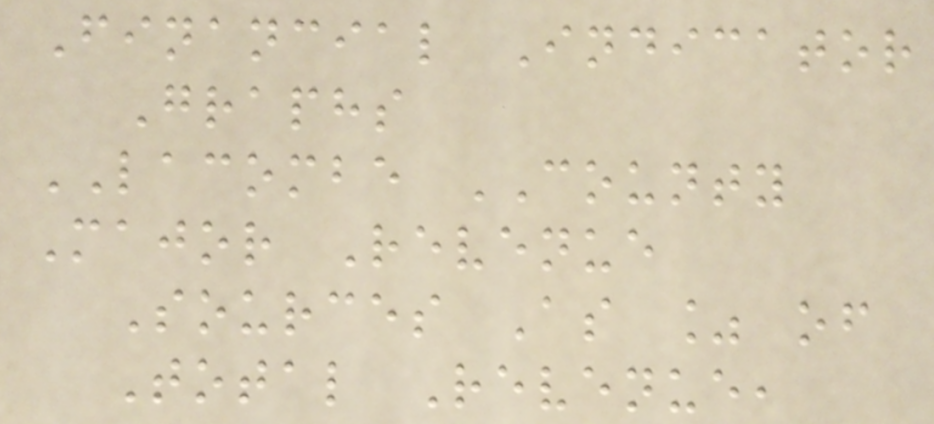Financial Indicator
Graphs
LACOMBE COUNTY
Major Revenue
Sources As % of
Total Revenue,
